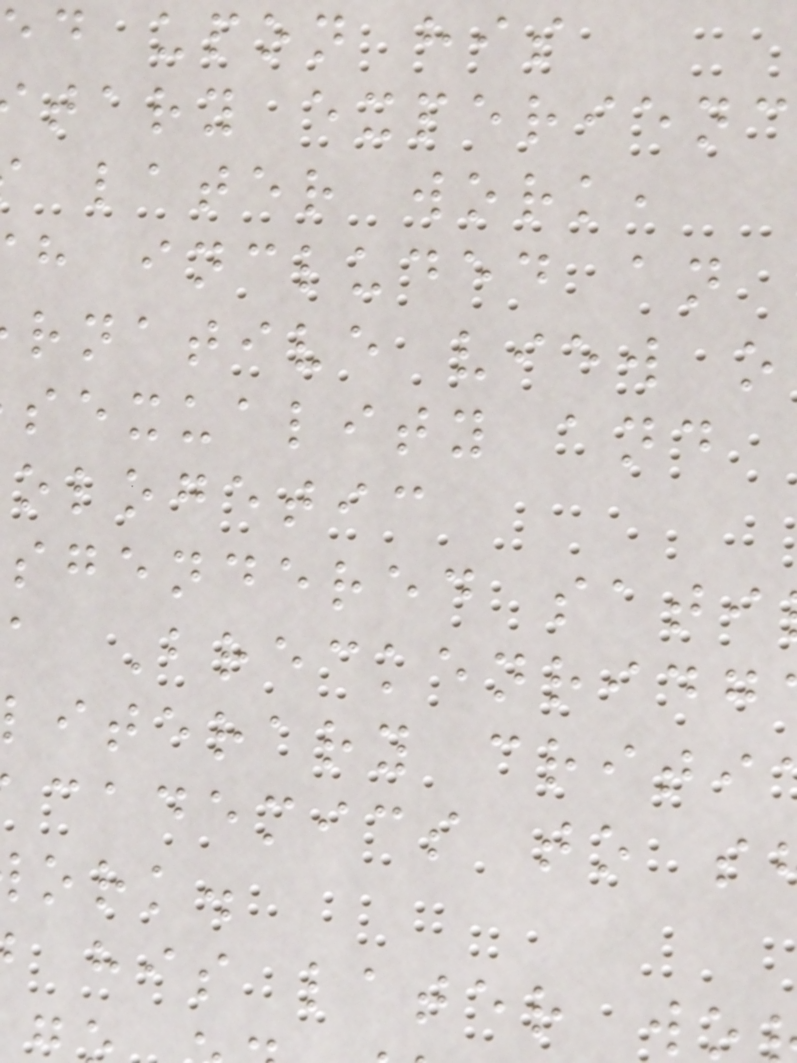d upon his
tary experienc
later work,
h included an
rnative view o
sexuality and
ologetic
sgendered sati
a Breckenridg
literary criti
cademics to s
ork.
his later w
